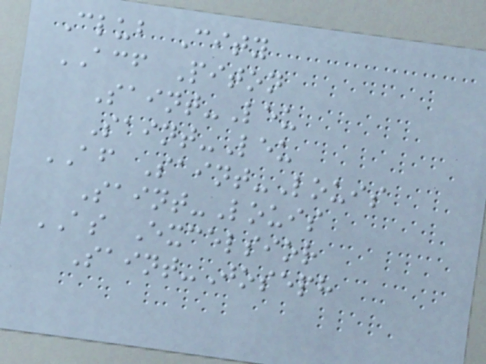Club City
ACF Piton
Saint-Leu
Saint-Leu
AF Saint-Louis
Saint-Louis
AS Excelsior
Saint-Joseph
